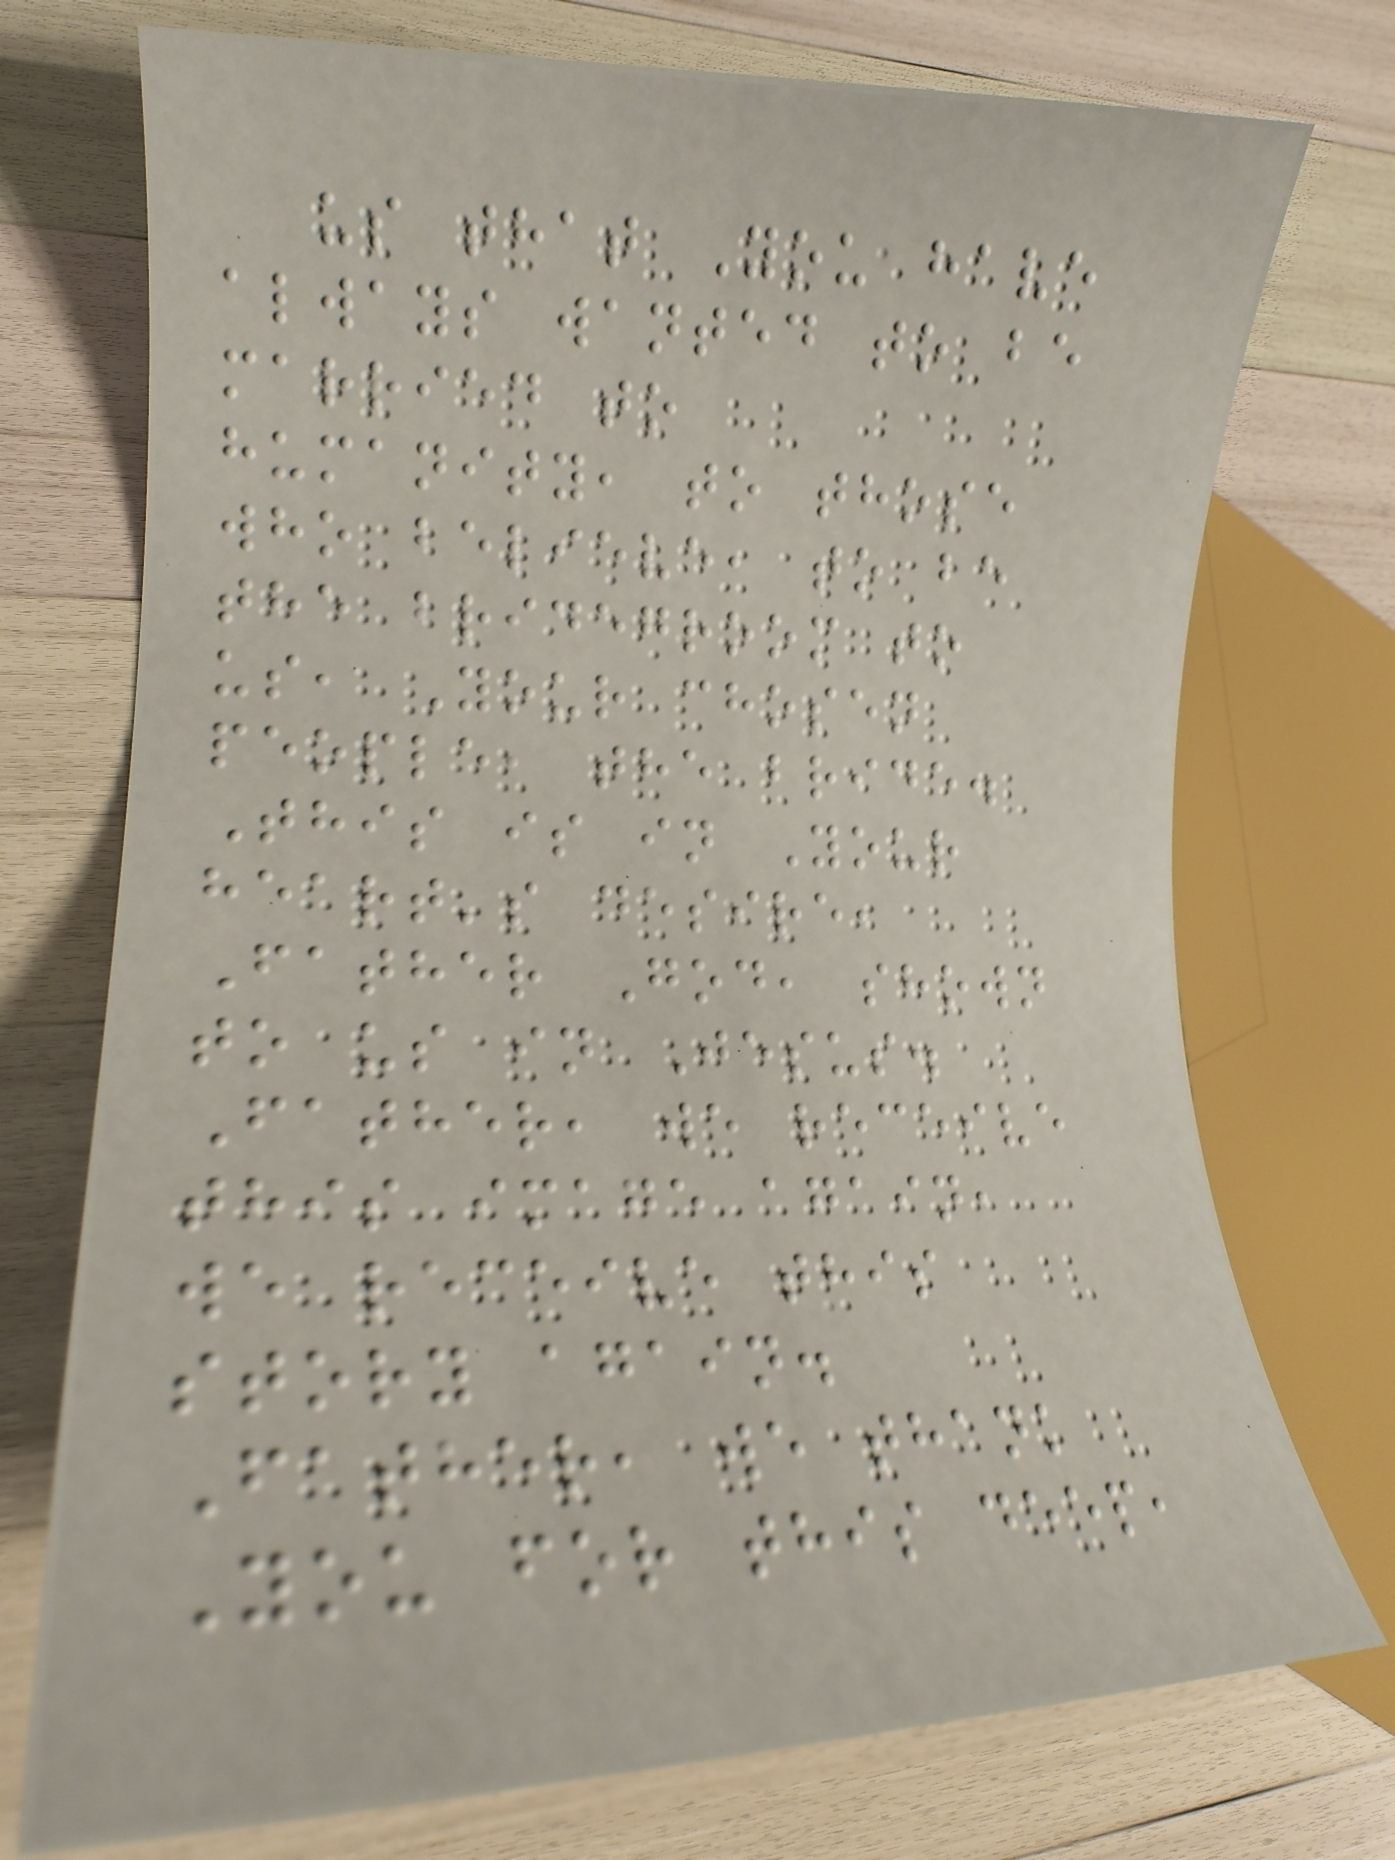us that You have
always wanted to be
married to
humanity, to those
who believe, to be
the bridegroom to
us, Your chosen
people, the bride.
This is in Your
heart's desire,
Father God, shown
to us in Jesus.
Father, we receive
this image again,
we receive this
story again.
Father, we thank
You for this deep,
